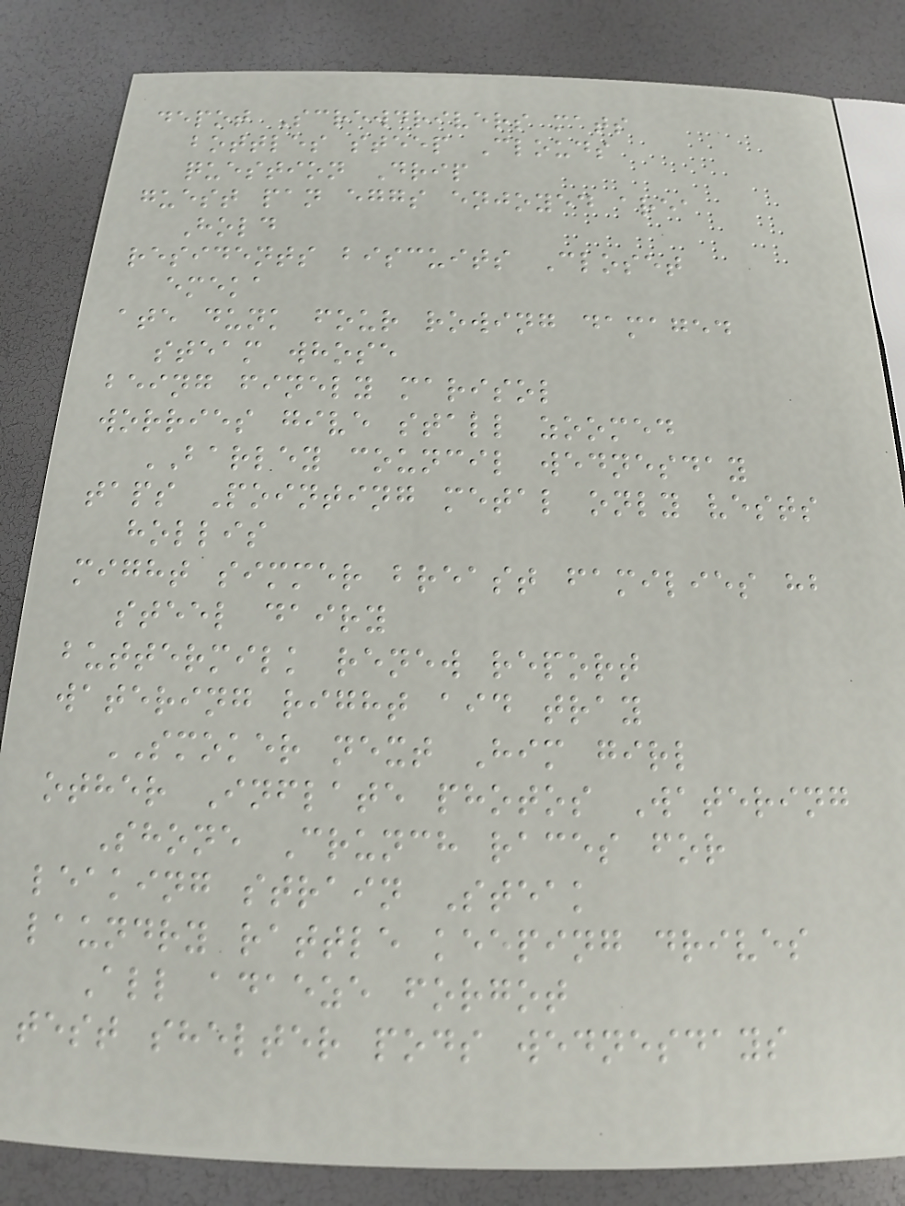depot Screwdrivers mats
bottles steep Clouds
question Drip
guest pan eggs enjoyed area
Hold
residents biscuits Closet
emeka
ate dunk four rowing damaged
steam whose
being finely marisol
worries give stall zoomed
BARLEY council wednesday
taps Pointing metal only vests
hollis
might simmer breast families hb
steel dairy
buttermilk renew report
watering right aid tray
SMOKER next Him girl
other Inflate photos Watering
Shone Crunch races for
leaking strain Steak
laundry rattle keeping drives
All adaeze forgot
test shelter pods wednesdays
